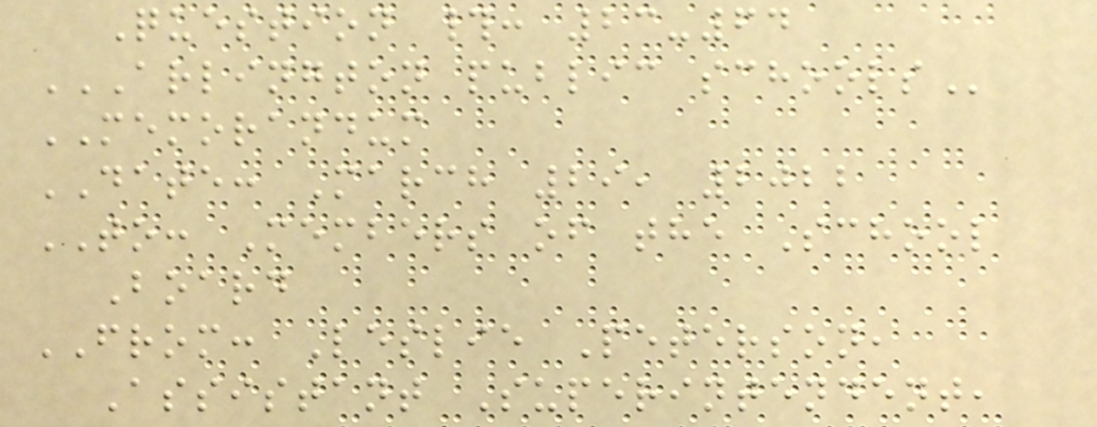Question #: 23-64
ARLINGTON PUBLIC SCHOOLS
MEMORANDUM
DATE: March 29, 2022
TO: Members of the School
Board
FROM: Leslie Peterson,
Assistant Superintendent,
